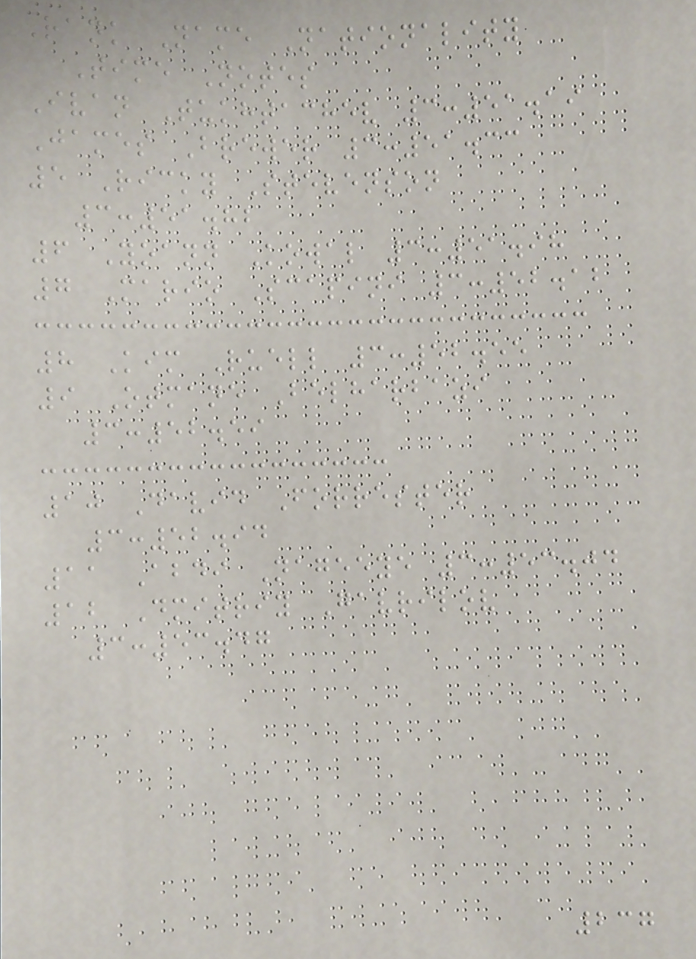Rank Name Nationality
Time Notes
Ivan Tukhtachev 3:51.19
James Brewer 3:51.33
5 Ricky Stevenson
3:51.82
6 Yoann Kowal 3:51.98
7 Mario Scapini 3:52.12
8 Kim Ruell 3:52.55
9 Otmane Belharbazi
3:52.59
10 David Forrester
3:52.94
11 Abdi Nageeye 3:53.04
12 Dmitriy Gavrilov
3:53.47
237
